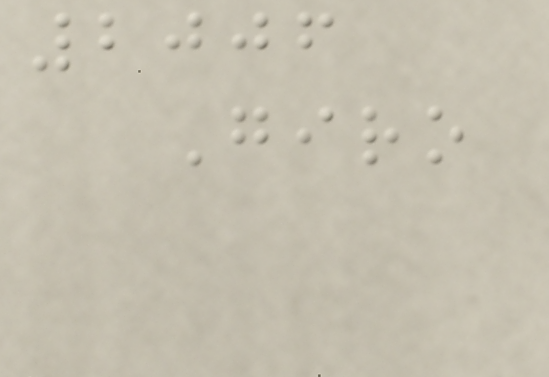2006
Giro
